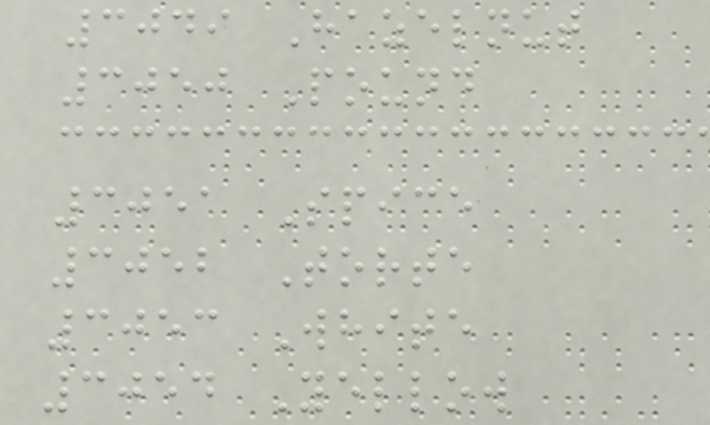3049 Hazelnut
3050 Pound
3051 Spice
3052 Torte
3053 White
3054 Yellow
